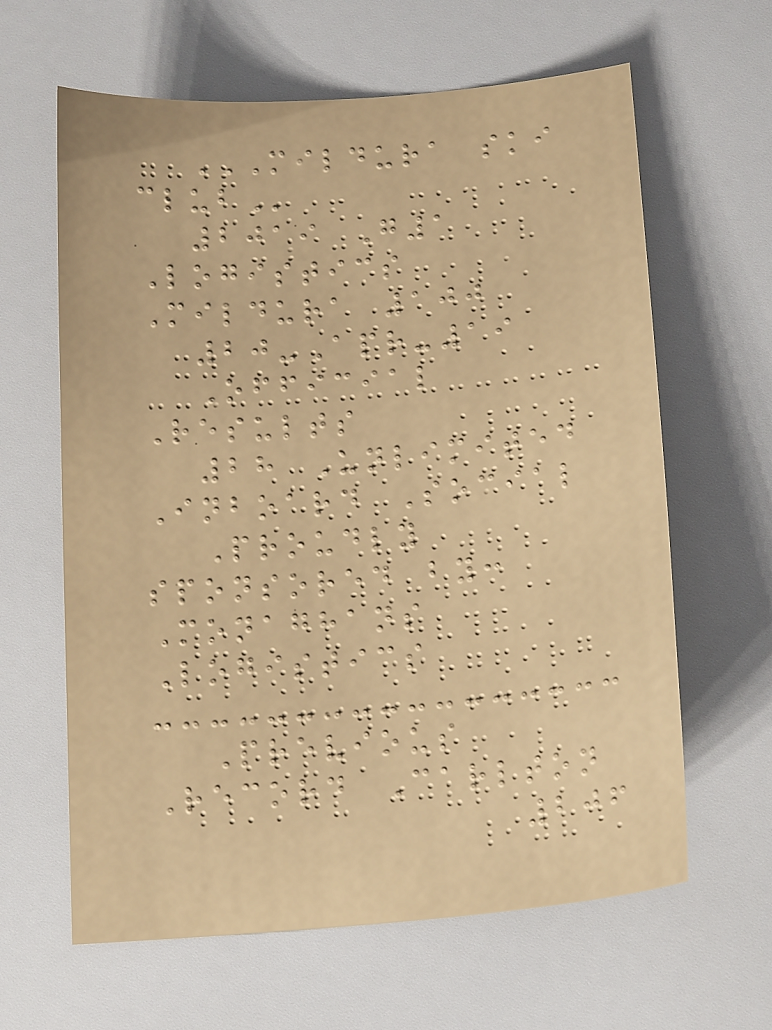MILDURA SKI
CLUB
2019 G1
Logistics
Mildura 100
20-Apr-19
Official
Results
28 Unlimited
Inboard Social
Proudly
sponsored by:
Monaghans
Logistics
Previous
Record Carlton
206
